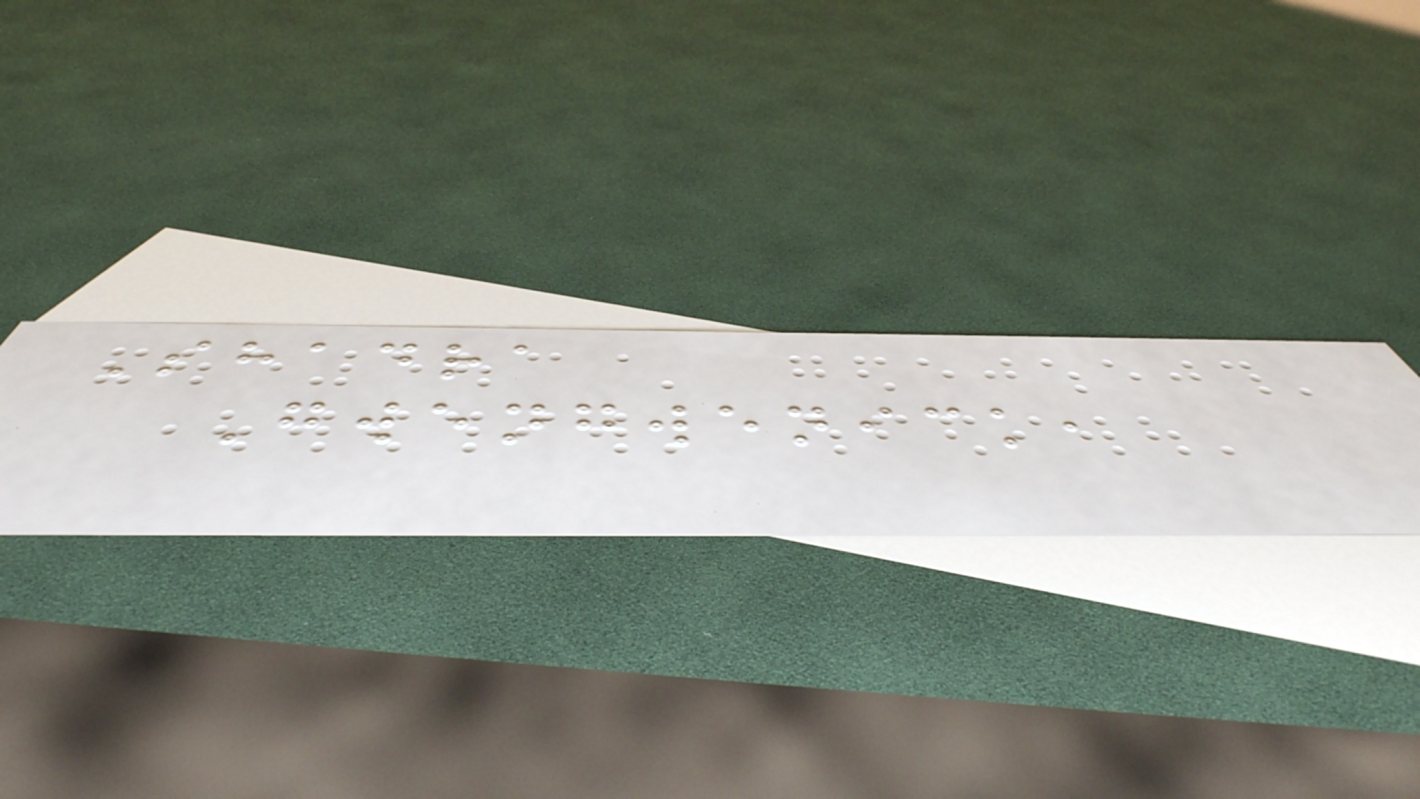Shadra
Gwengwenick,
